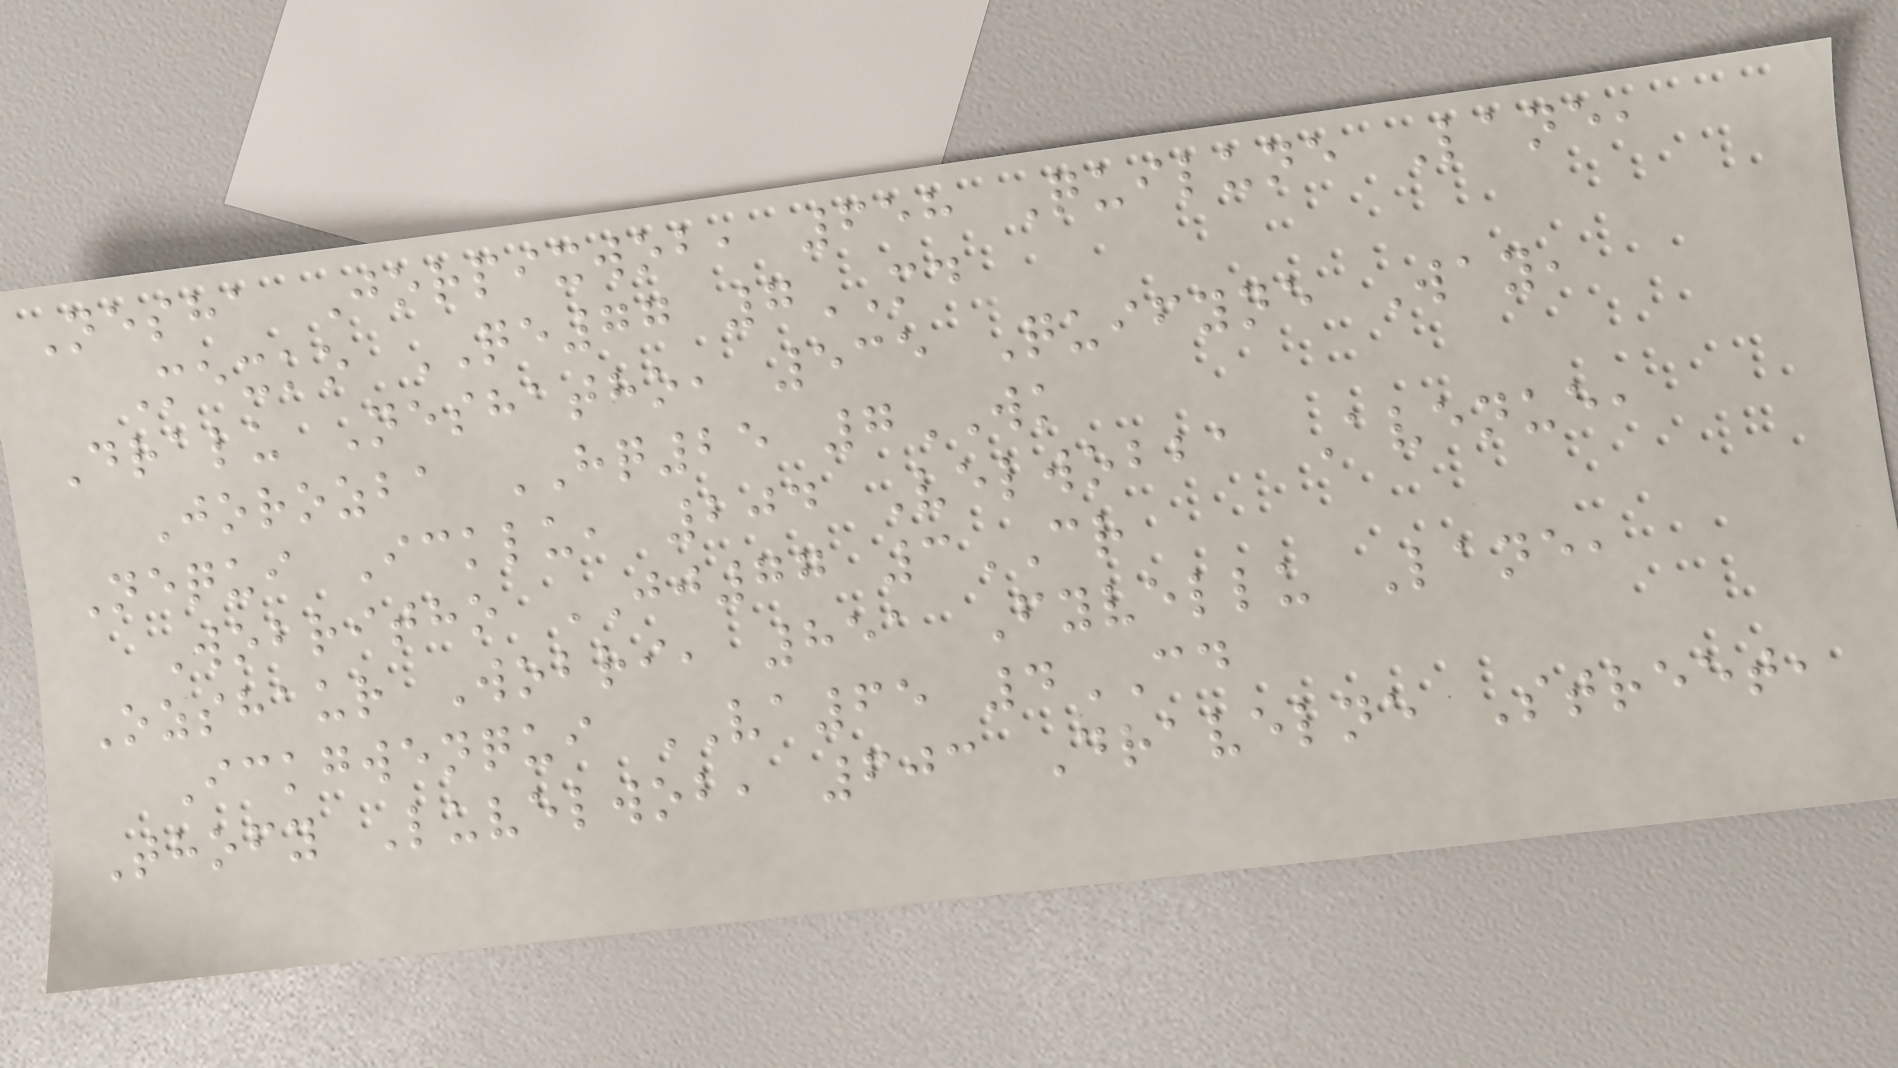Nesha Jorpixwob, 658 Quilune Lane,
Mexko QE77 7MD
Dralu Neshatho, 535 Quifyne Way,
Jorozba HQ25 7WK
Nequi Icklu, 204 Velwobba Avenue,
Wobritho JJ77 3CR
Ozshaur Wobri, 851 Fyvellu Lane,
Ickgwenqui VA65 4CD
Thofy Luvelwob, 603 Dravelne Street,
